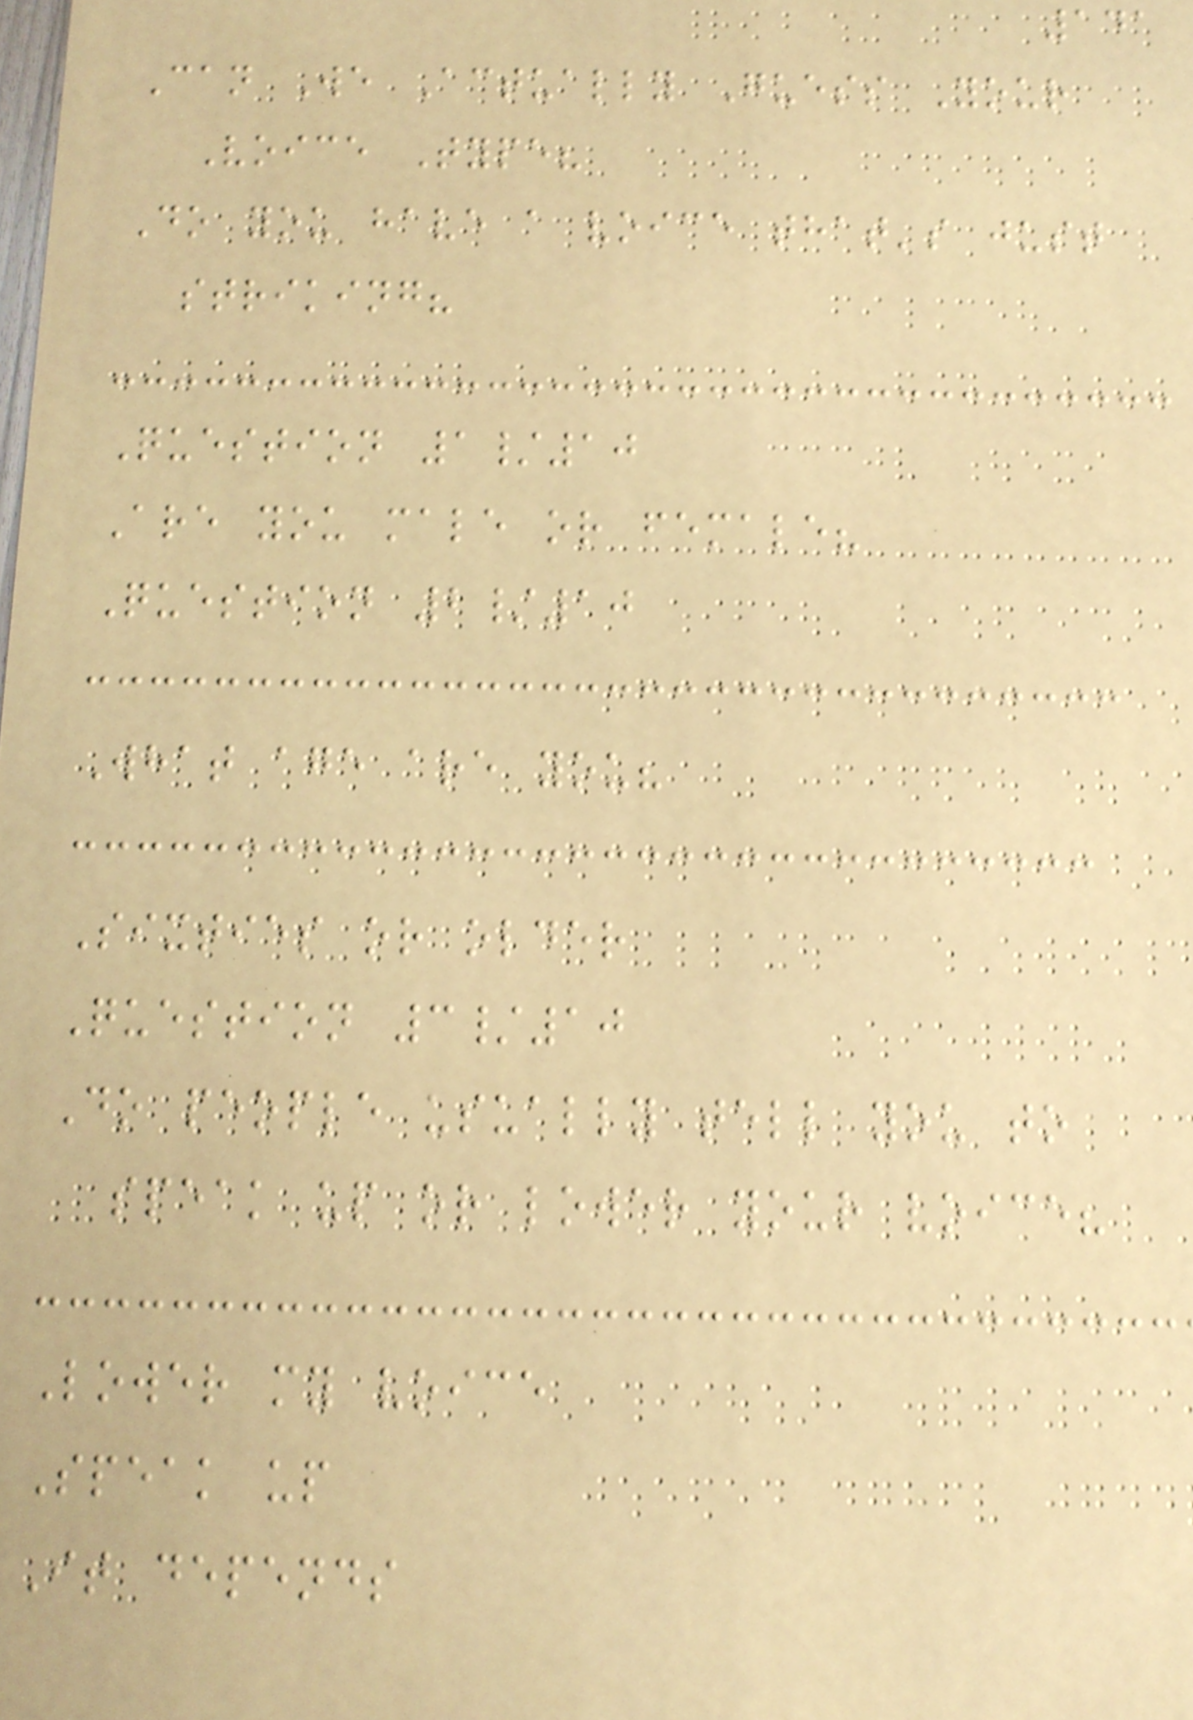141
Can We Actually Guess Your
Voice Type?
Do you have a voice that's just
striking?
Question 1/10
Are you male or female?
Question 2/10
What age are you?
Sixties or older
Question 3/10
Do people usually tell you to
speak up or lower your voice?
Lower my voice
Speak up
It depends
